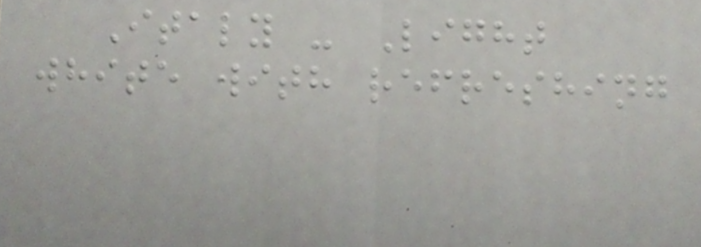Italy - Light
white with refreshing
